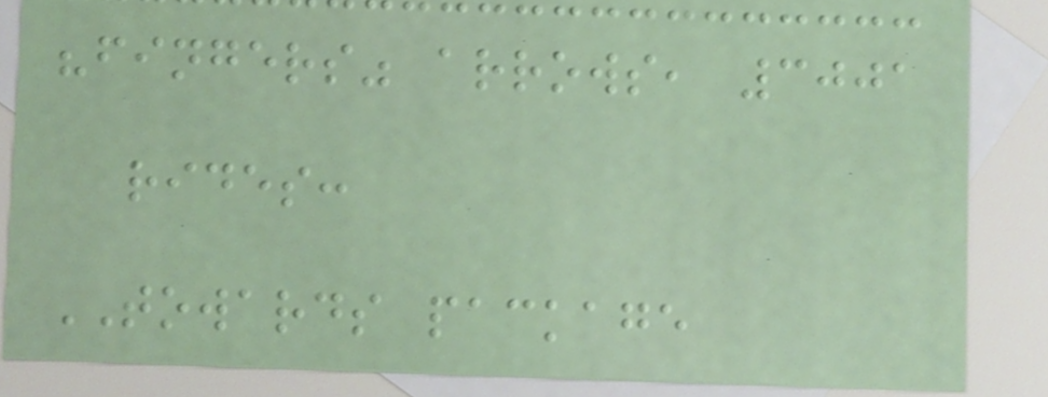"fingers" arrows, 3001
rides:
TOWARDS package
